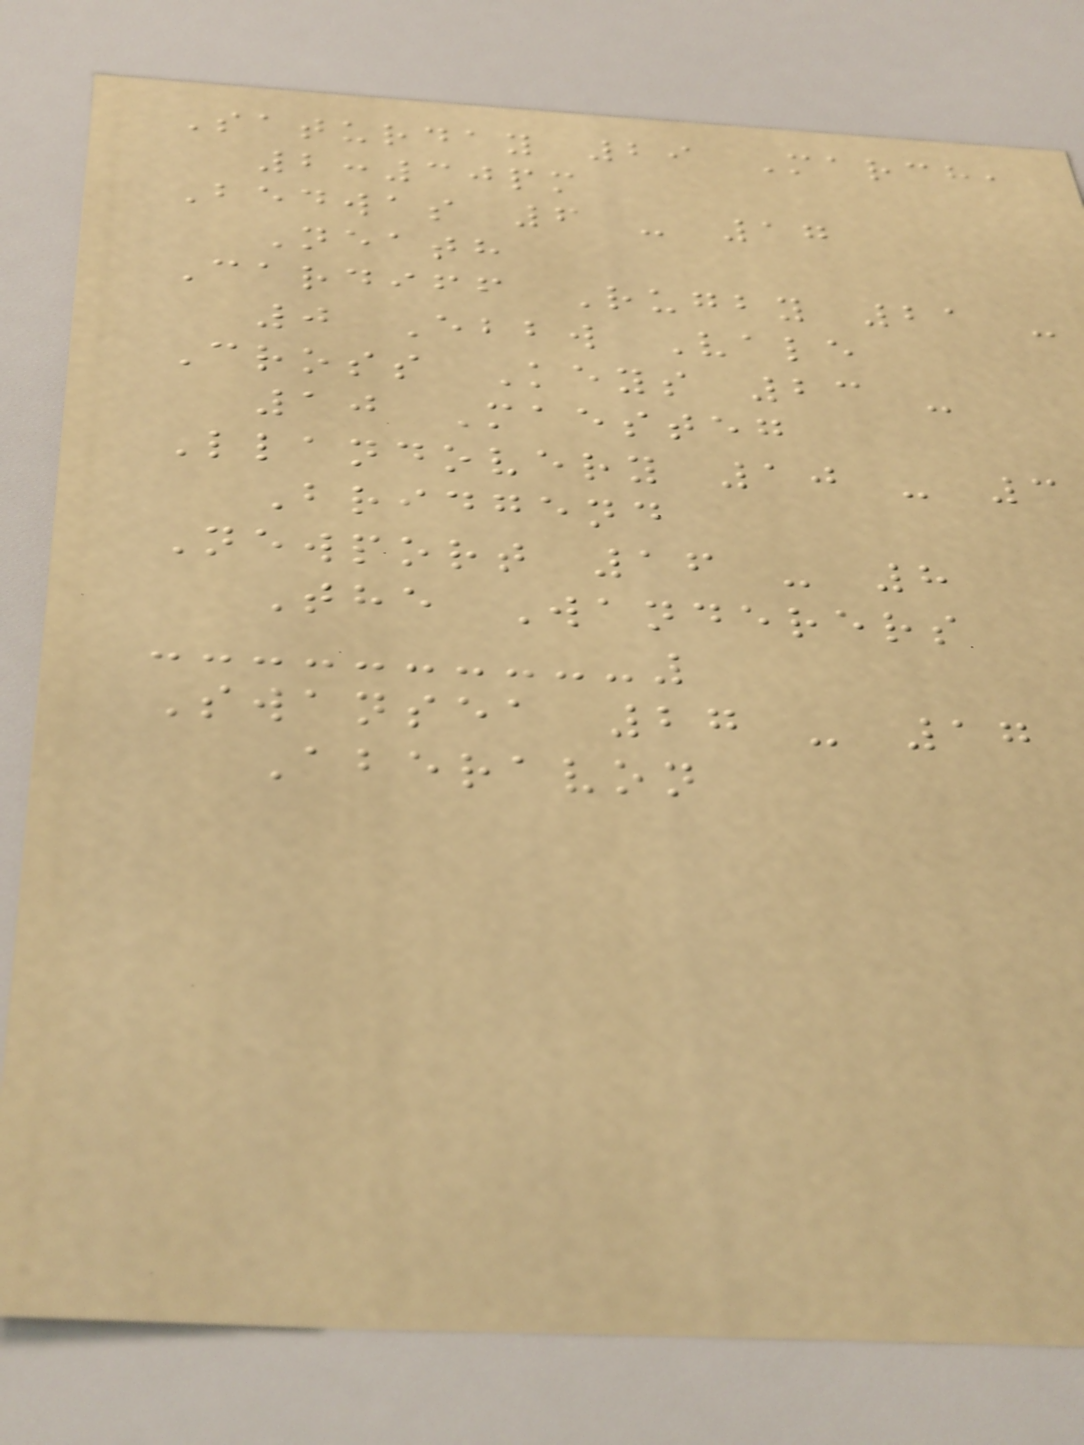Saturday 29 March,
2:30pm
Bedwas 6 - 17
Neath
Cardiff Rugby 21 -
0 Ebbw Vale
Cross Keys 23 -
10 Maesteg
Llandovery 10 - 3
Bridgend
Newport 16 - 8
The Wanderers
Swansea 27 - 17
Aberavon
